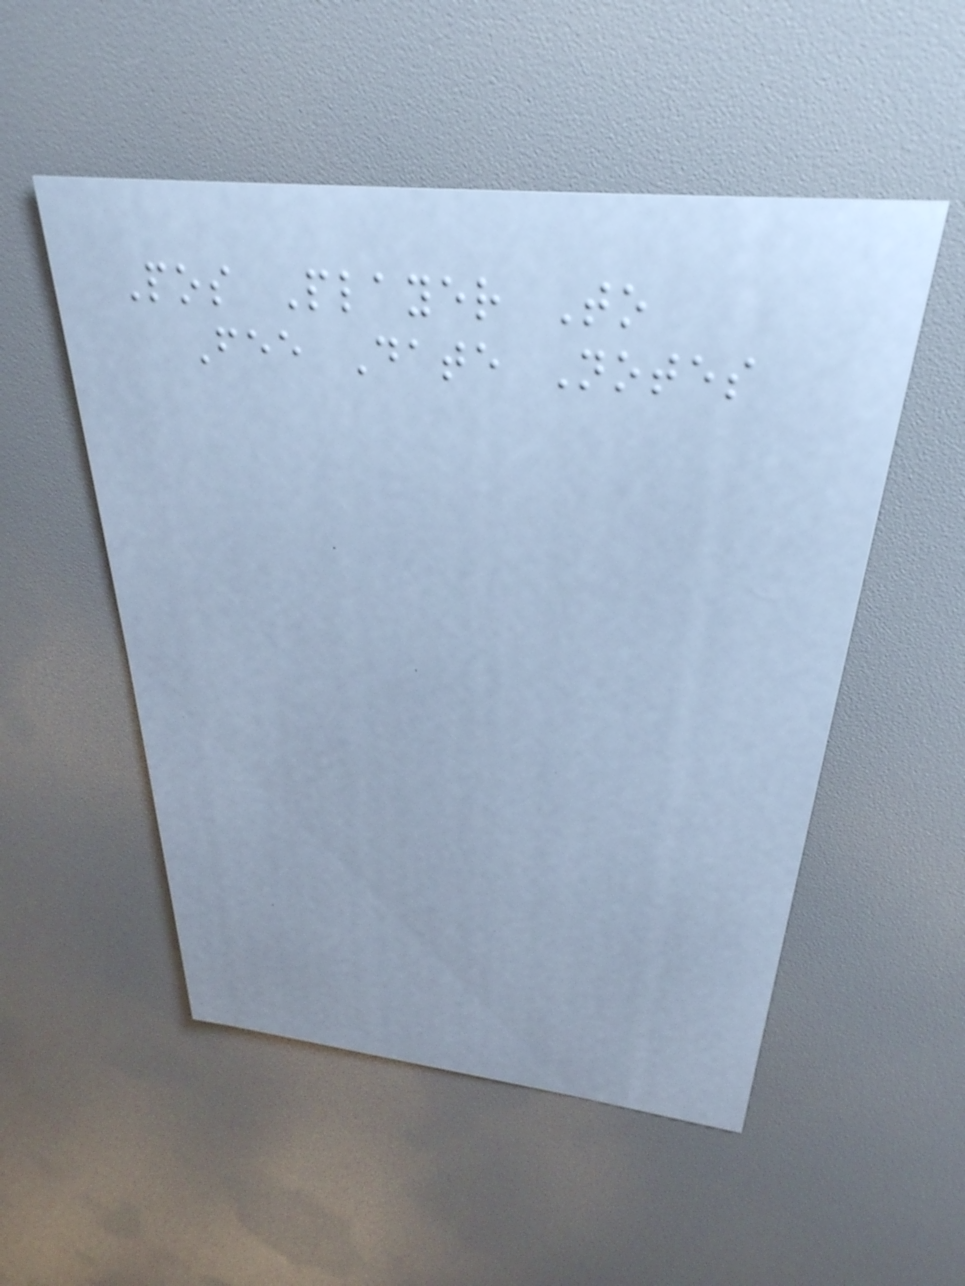Pos Player To
Fee Date Notes
